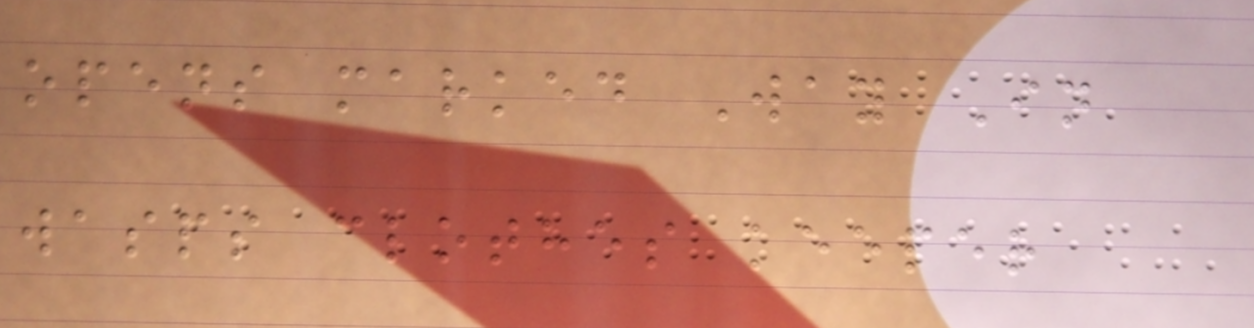opens marked Way In
wasps clothes keeper
